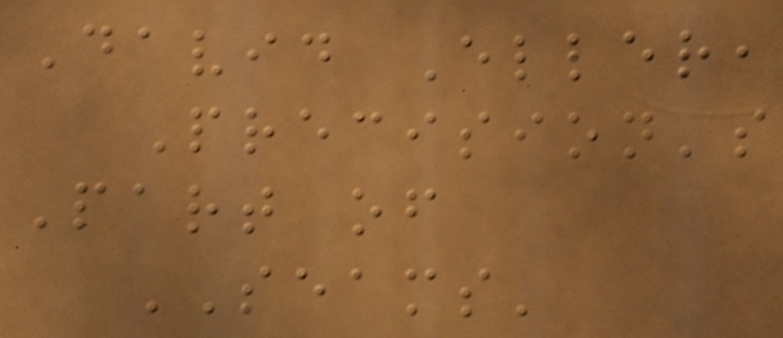David Eller,
Precision's
Part of
SEAMS'
